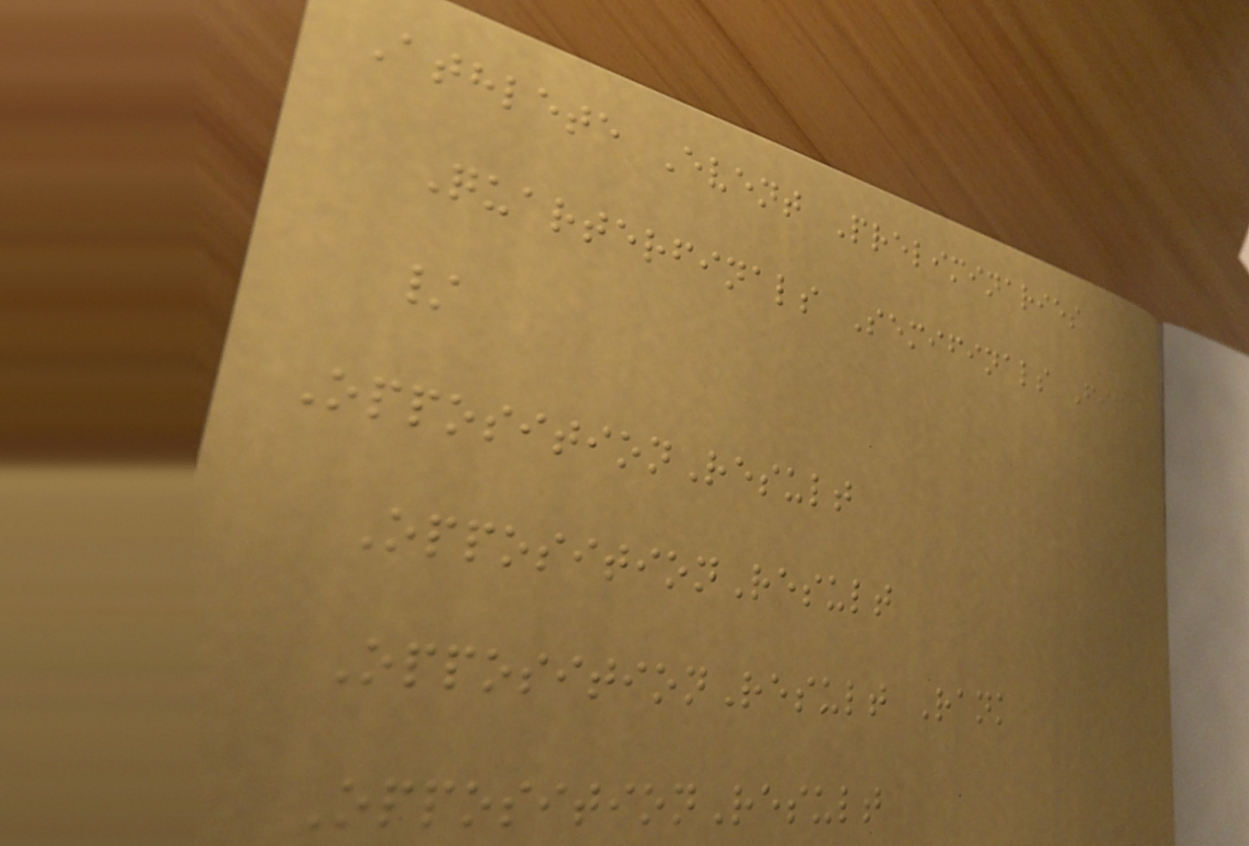Athlete Event Preliminaries
Quarterfinals Semifinals Final
/
OppositionResult
OppositionResult
OppositionResult Rank
OppositionResult
